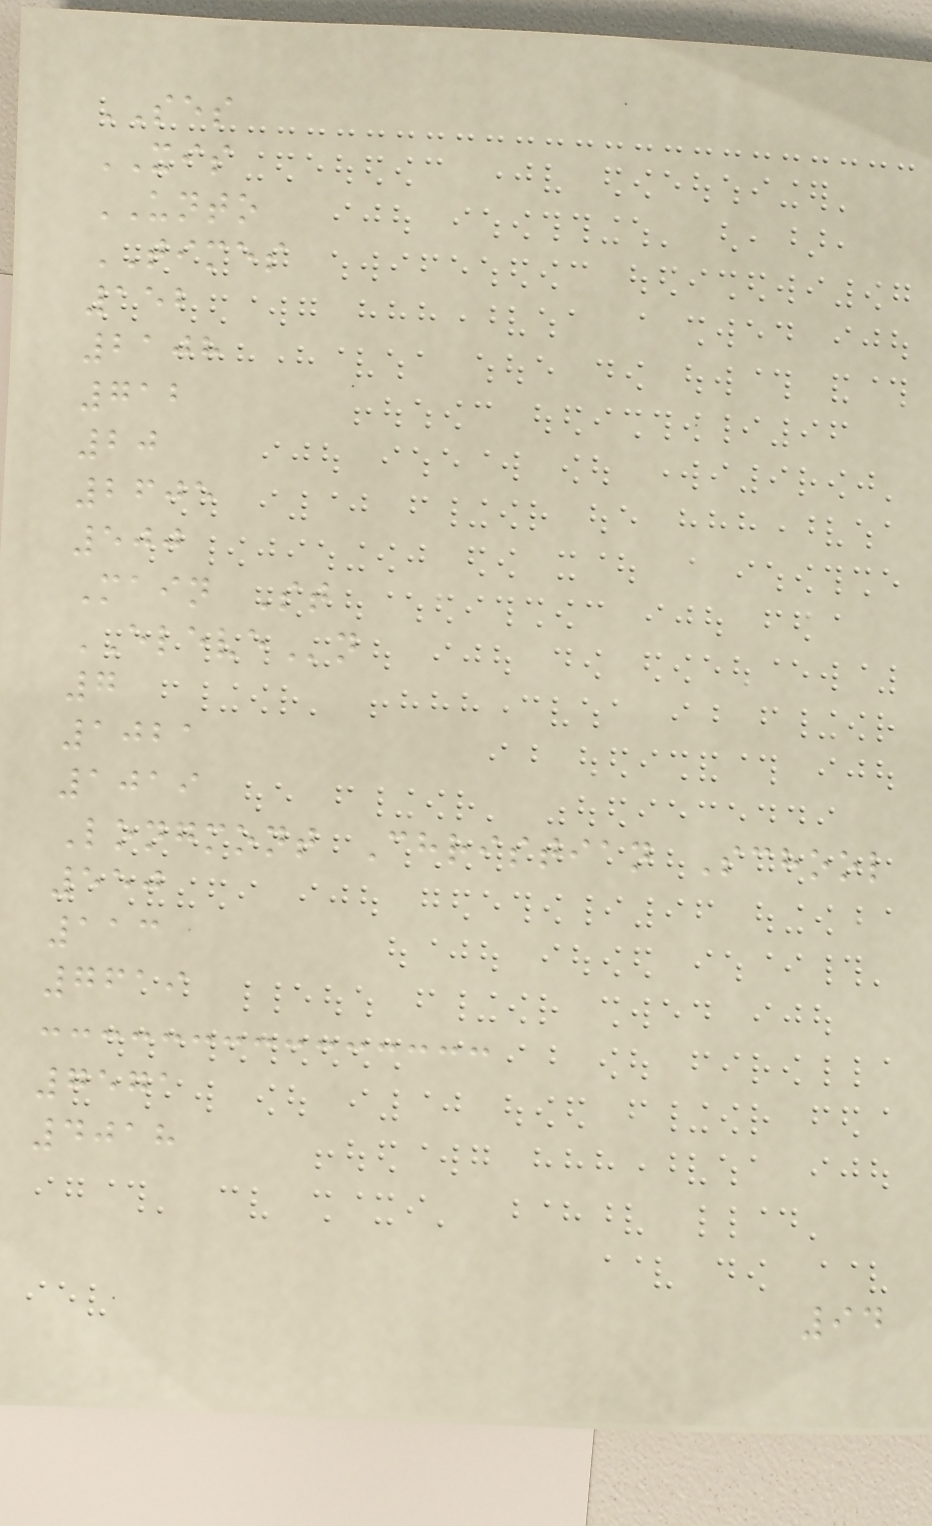SES
XIS
UNTO
TIMES
152
2108
712
20
2605
500
Main St
ELEVEn
7
1021
1019
Longmont Christian School
550
113
7619
7571
4018
94
